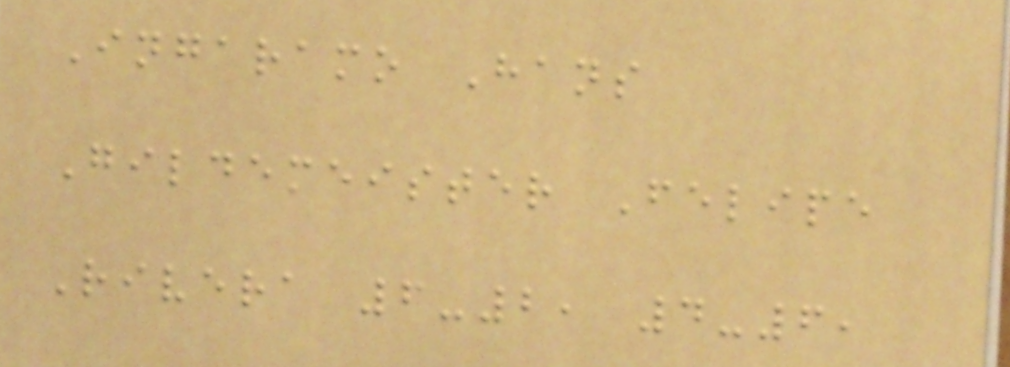Ingaramo Hans
Gildemeister Felipe
Rivera 6-2, 4-6,
